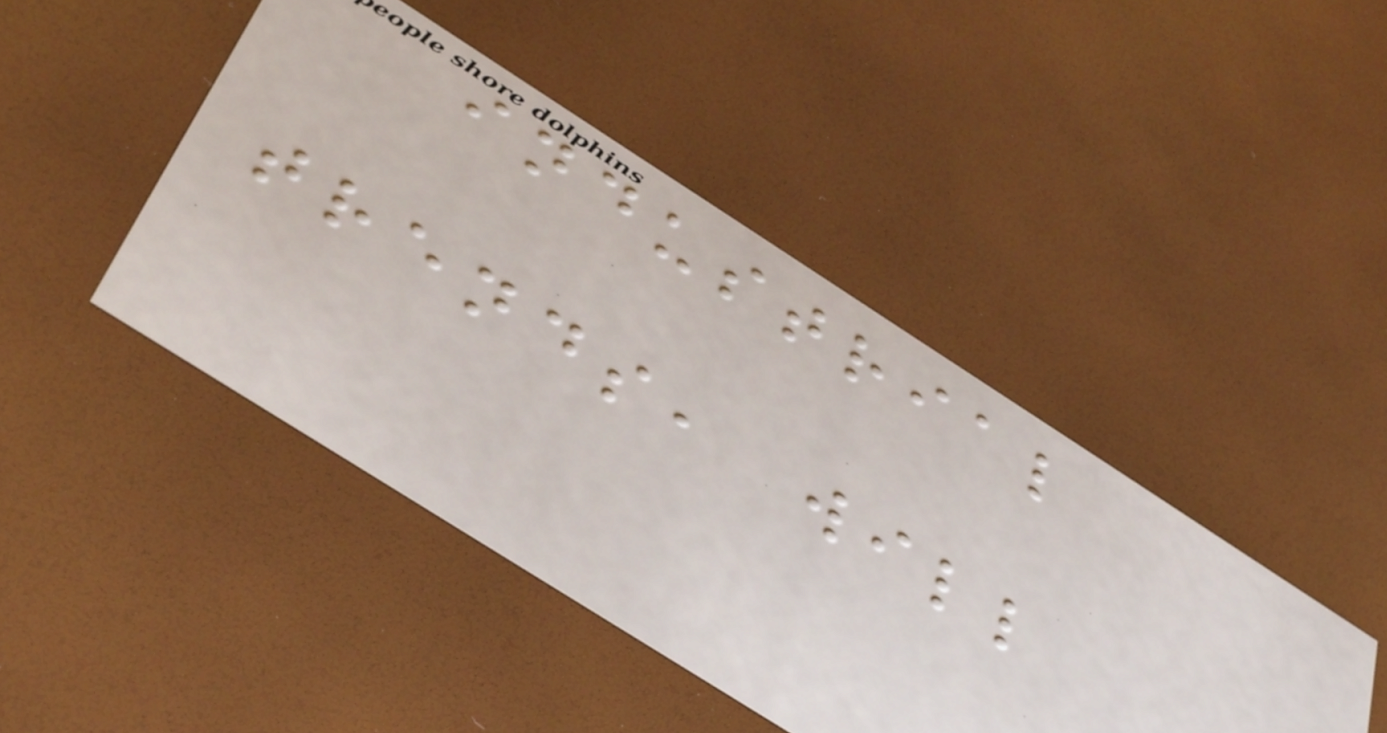industrial
trends, will
